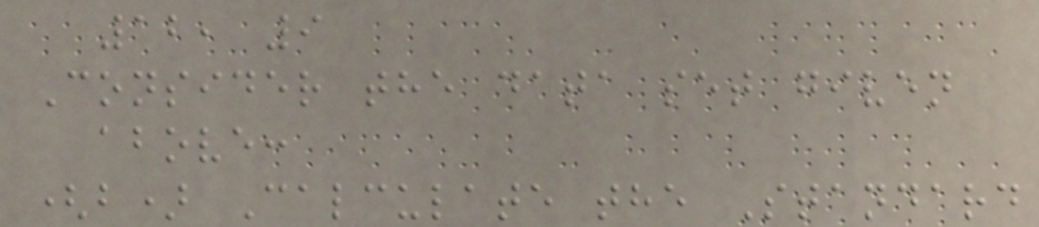12, 9
Consider the data set given
above:
(b) Calculate the Standard
